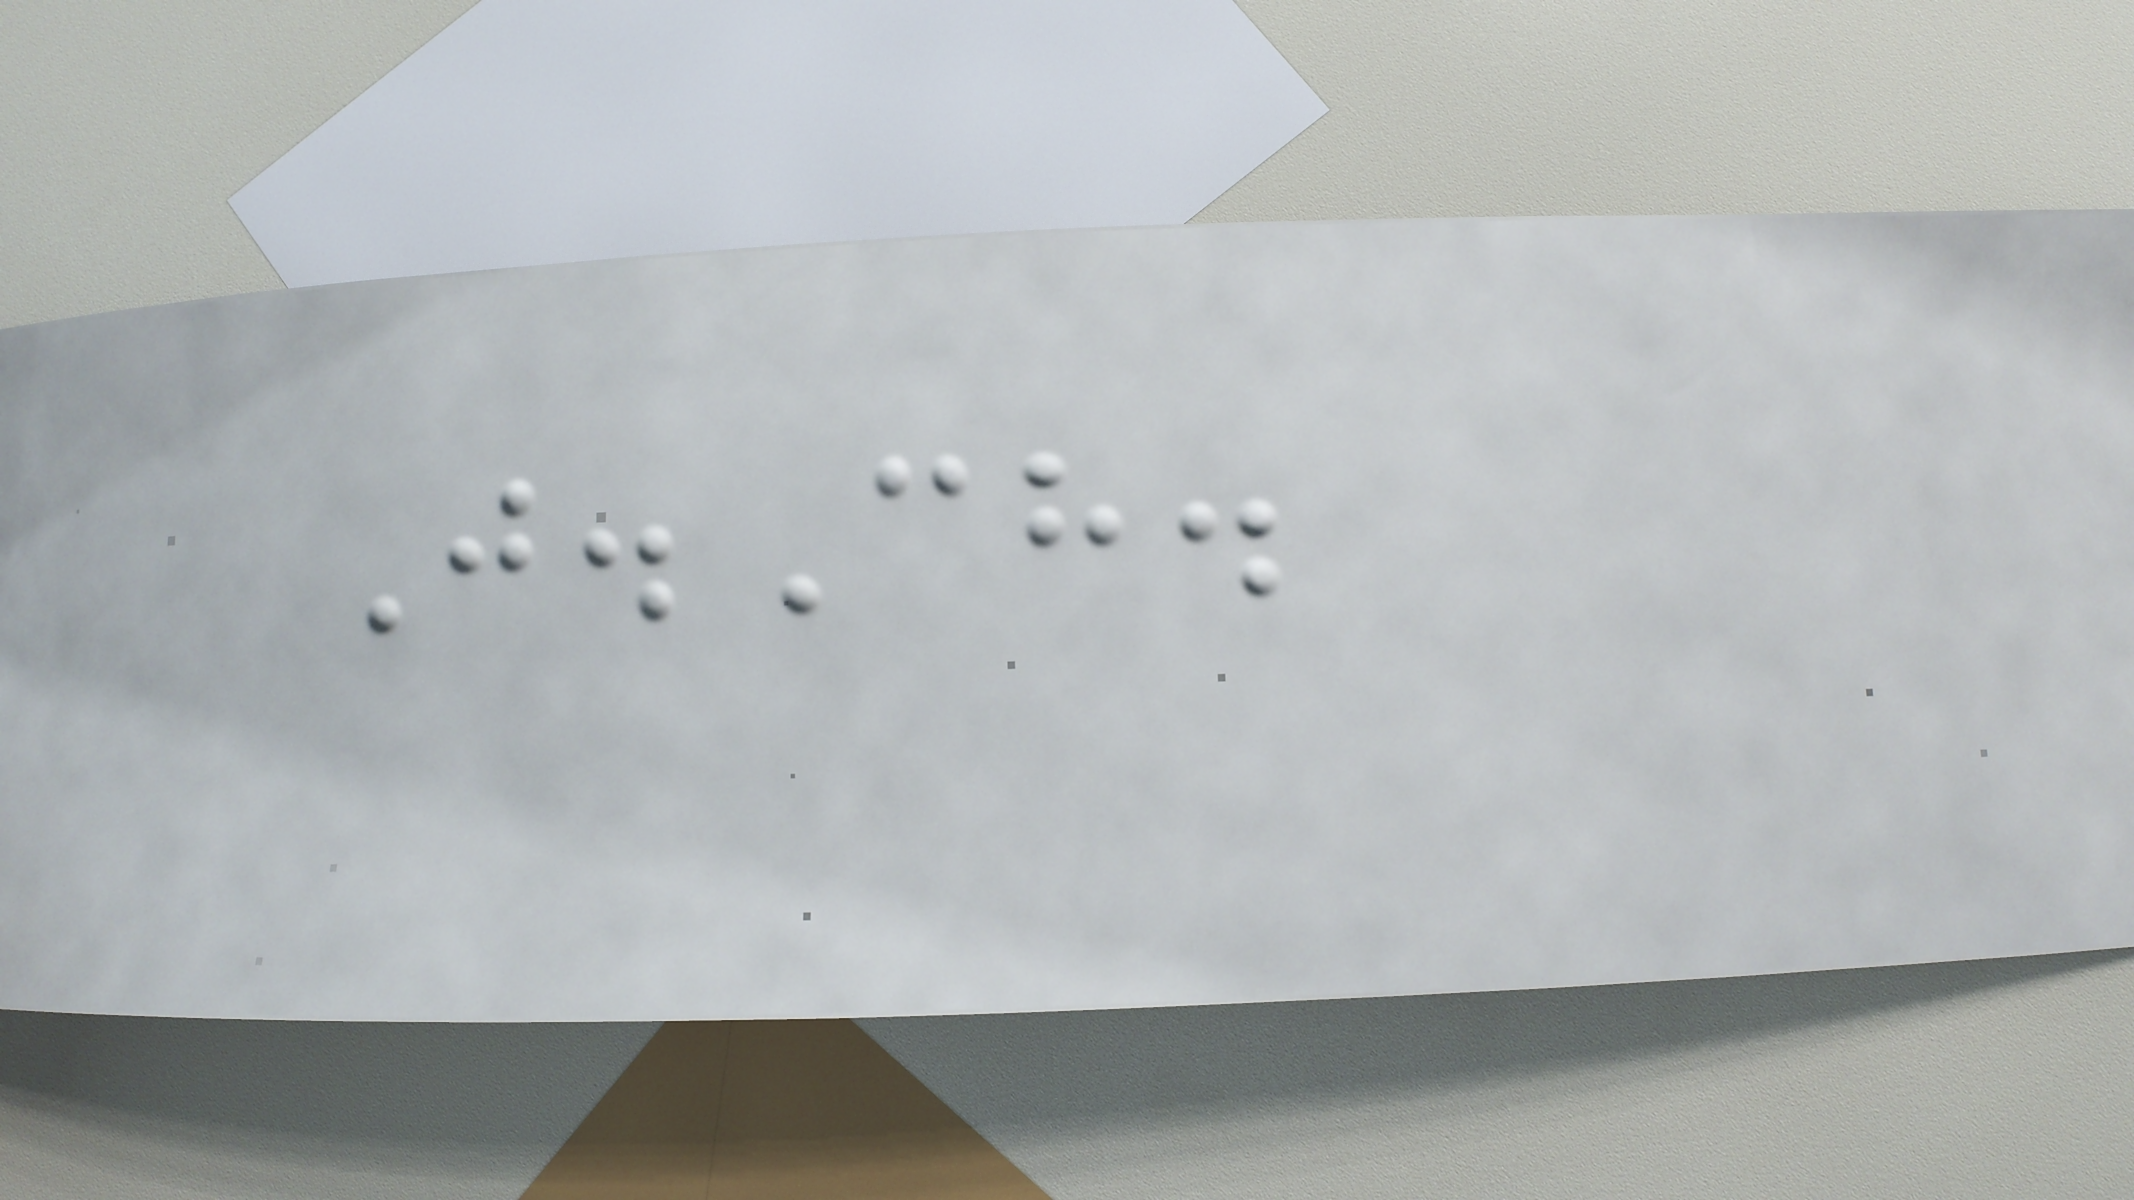J.Ch.
